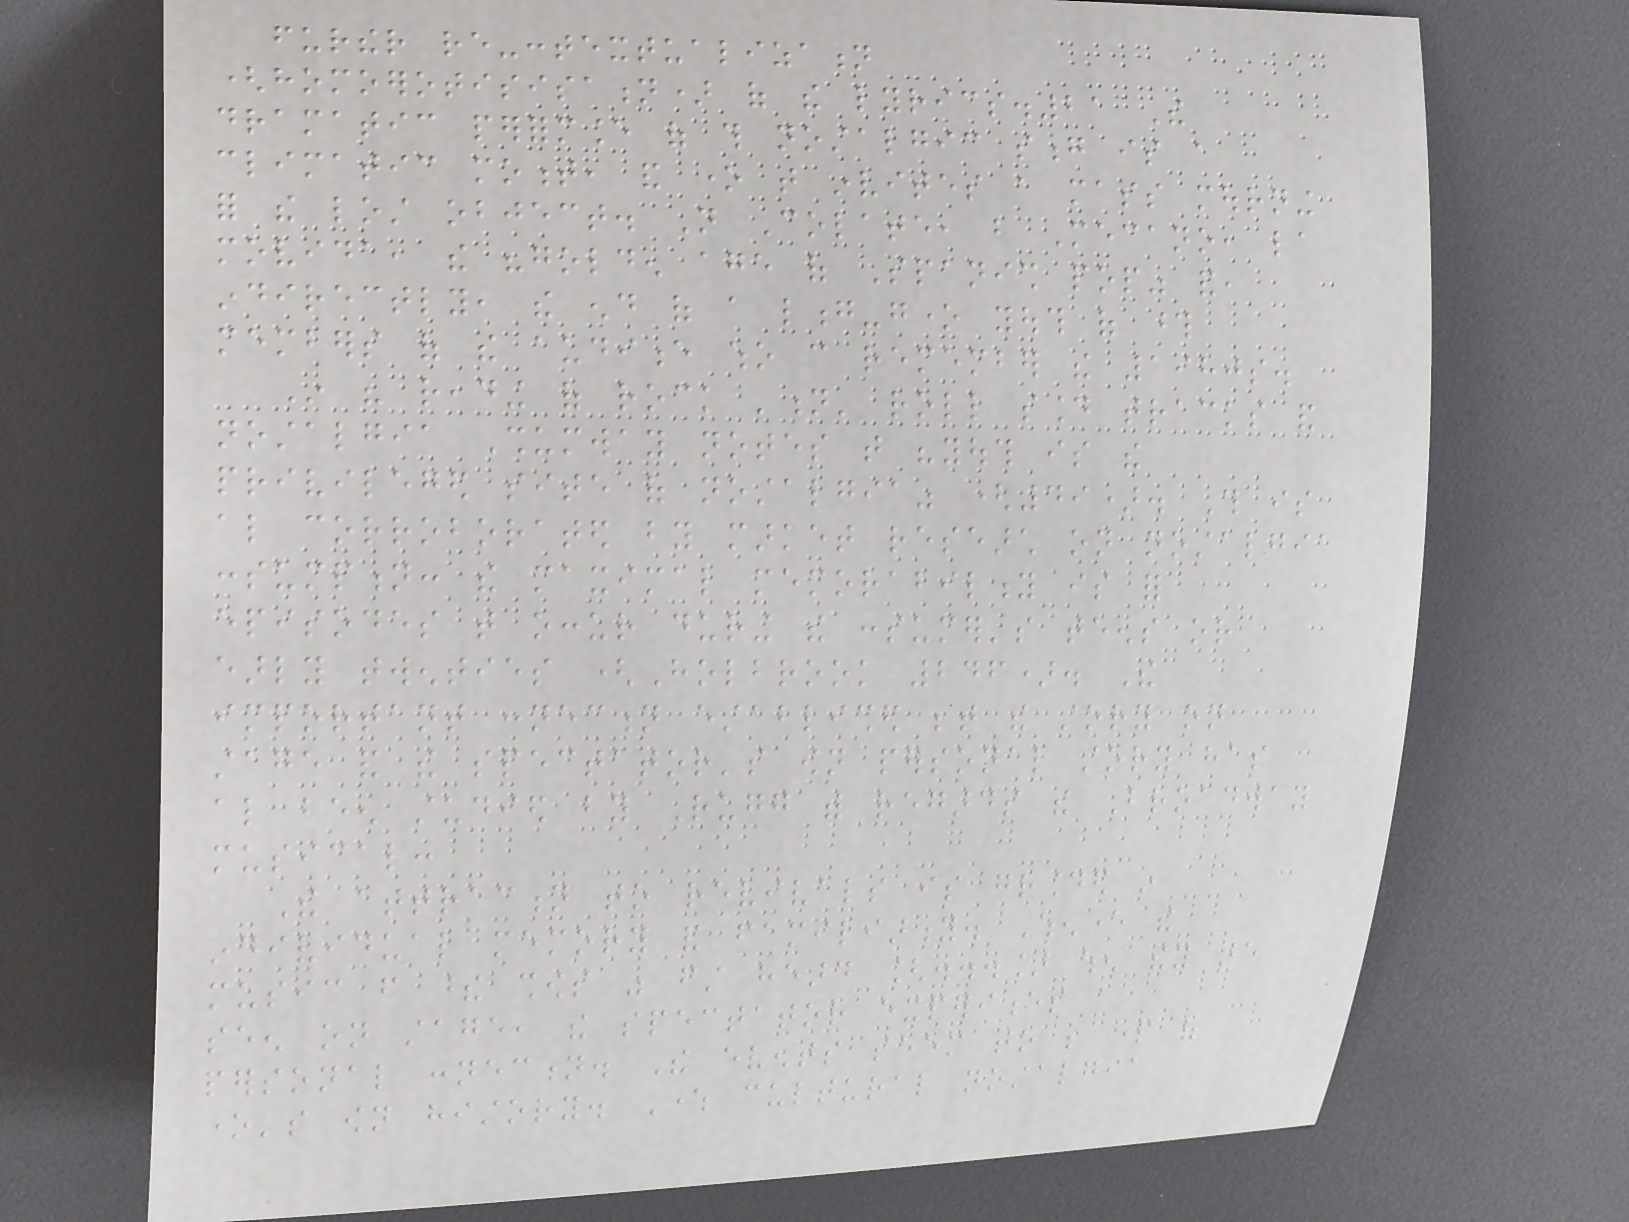further re-contextualization
(homoerotisisation) of the lyrics.21 The
dramatic performance of this nostalgic song is a
climatic moment, and one that invites a mass mourning
for the lost object. Not Colate, but Mecano, la
movida, the "golden age of Spanish pop" and,
indirectly, the end of a long-gone youth of those
members of the audience who can remember the 1980s.
In his reading of rock 'n' roll sound tracks and
nostalgia Shumway notes that "youth is the
privileged site of nostalgia" (49). This is
also corroborated by market research on nostalgia
consumption: the maximal memorability is for
episodes that occur during the consumer's teens or
early twenties (Holbrook 246). The
important connection established between the story on
stage and the spectator's own personal story has
also been studied by Rugg with regards the Broadway
musical:
The attraction to revivals is grounded in
individual memory and familiarity. Whenever the
music from these shows was first heard [...] when they are
seen on stage, the spectator experiences a
personal connection. The events seem to be part of
one's own history. Where cultural nostalgia
